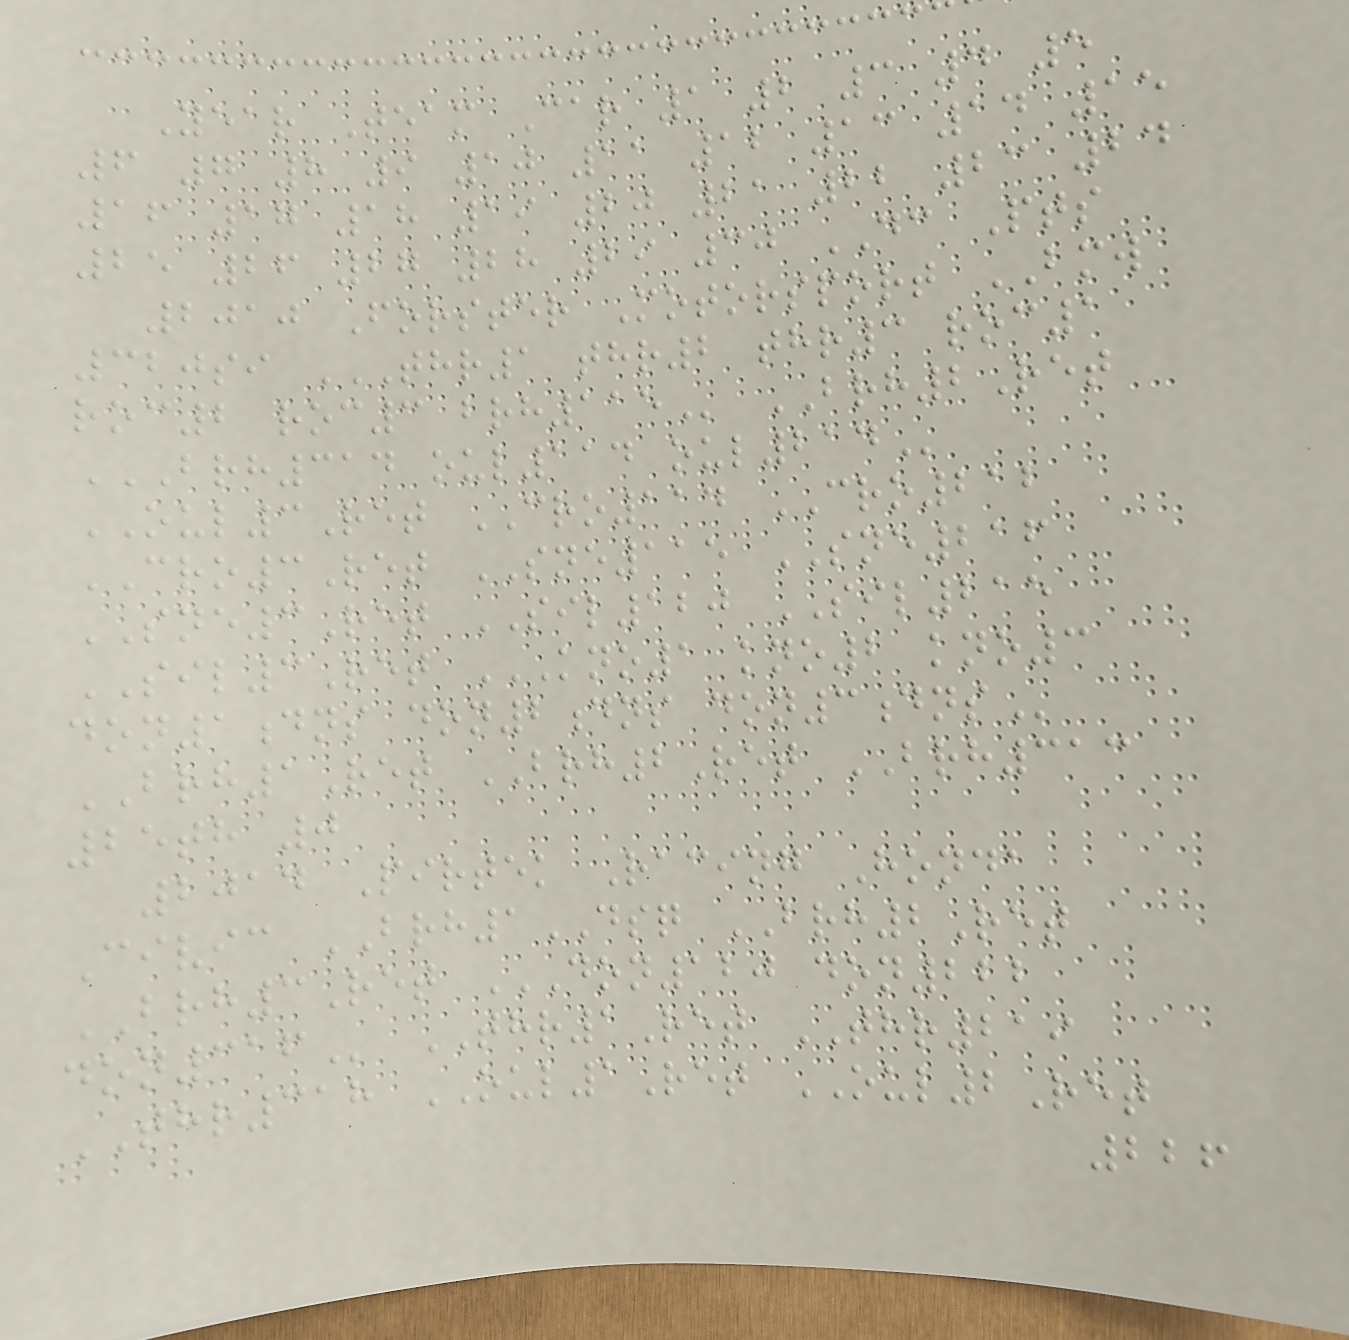Year Team Car 1 2 3 4 5
6 7 8 9 10 11 12 13 14 15
16 17 18 19 20 21 22 23 24
25 26 27 28 29 30 DC Pts
2010 Forster Motorsport BMW
320si THR1 THR2 THR3 ROC1
ROC2 ROC3 BRH115 BRH2Ret
BRH314 OUL114 OUL214
OUL3Ret CRO114 CRO212
CRO3Ret SNE115 SNE216
SNE3Ret SIL120 SIL215
SIL3Ret KNO1 KNO2 KNO3
DON1DNS DON2DNS DON3DNS
BRH1Ret BRH2Ret BRH313
25th 0
2014 Pirtek Racing Honda
Civic BRH1DSQ BRH2Ret
BRH3Ret DON120 DON222
DON316 THR1Ret THR219
THR318 OUL1Ret OUL2Ret
226
